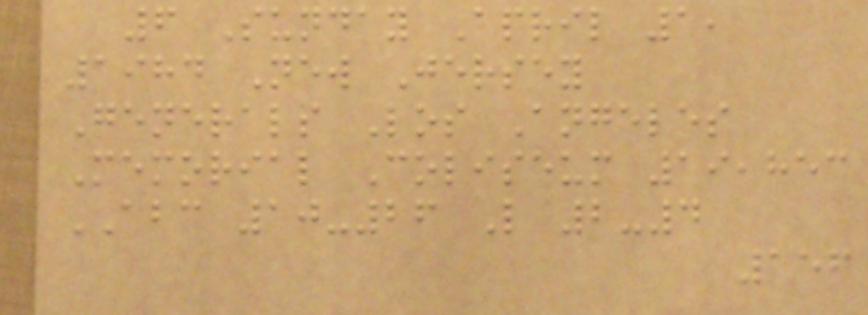6 Sunday April 1,
1984 New Jersey
Generals Los Angeles
Memorial Coliseum 19,853
ABC 10-26 L 2-4
156
